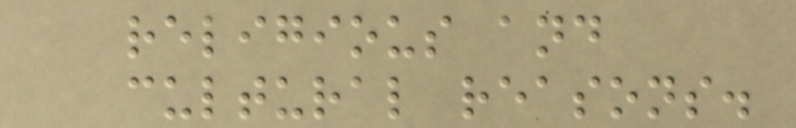religious and
cultural reasons.
